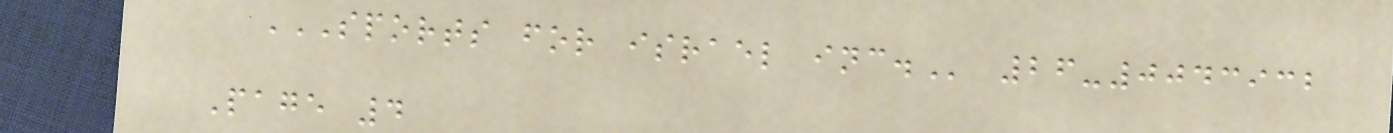SPORTS FOR ISRAEL INC. 26-0043932
Page 4
